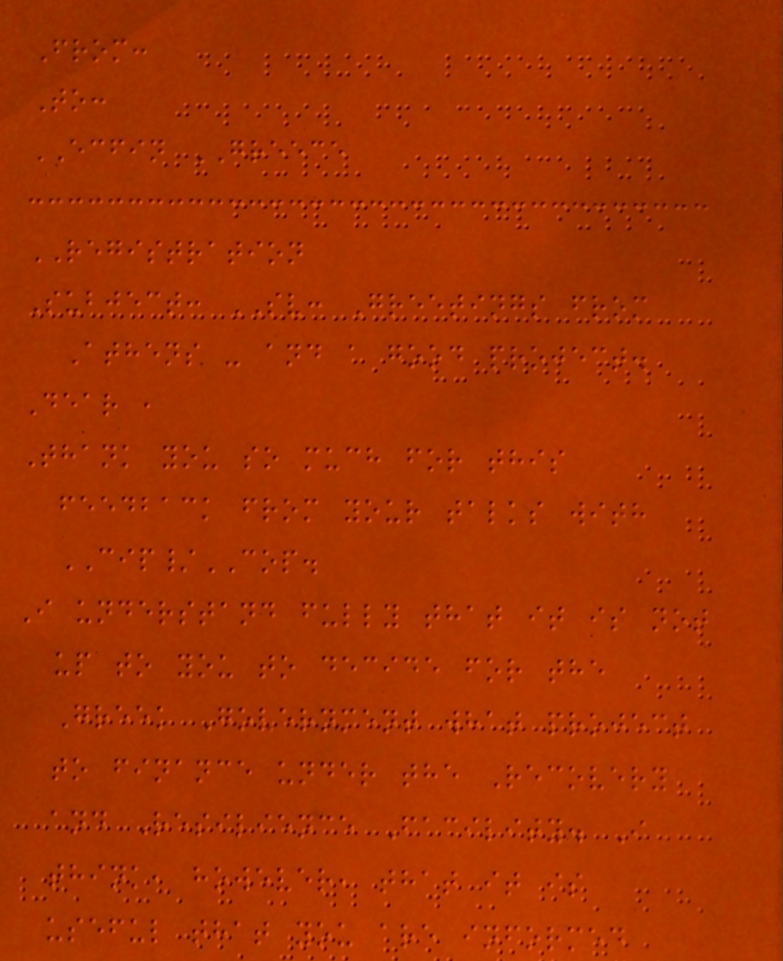From:
To:
ECFIN GREECE
REGISTRATION
Subject: SV: Greetings from
Athens - and a good project.
Dear ,
Thank you so much for this
feedback from your talks with
CIP/COP.
I understand fully that it is not
up to you to decide for the
Greek Government what project
to finance under the Recovery
and Resilience Facility. I
think, however, that it is
useful that you are informed
